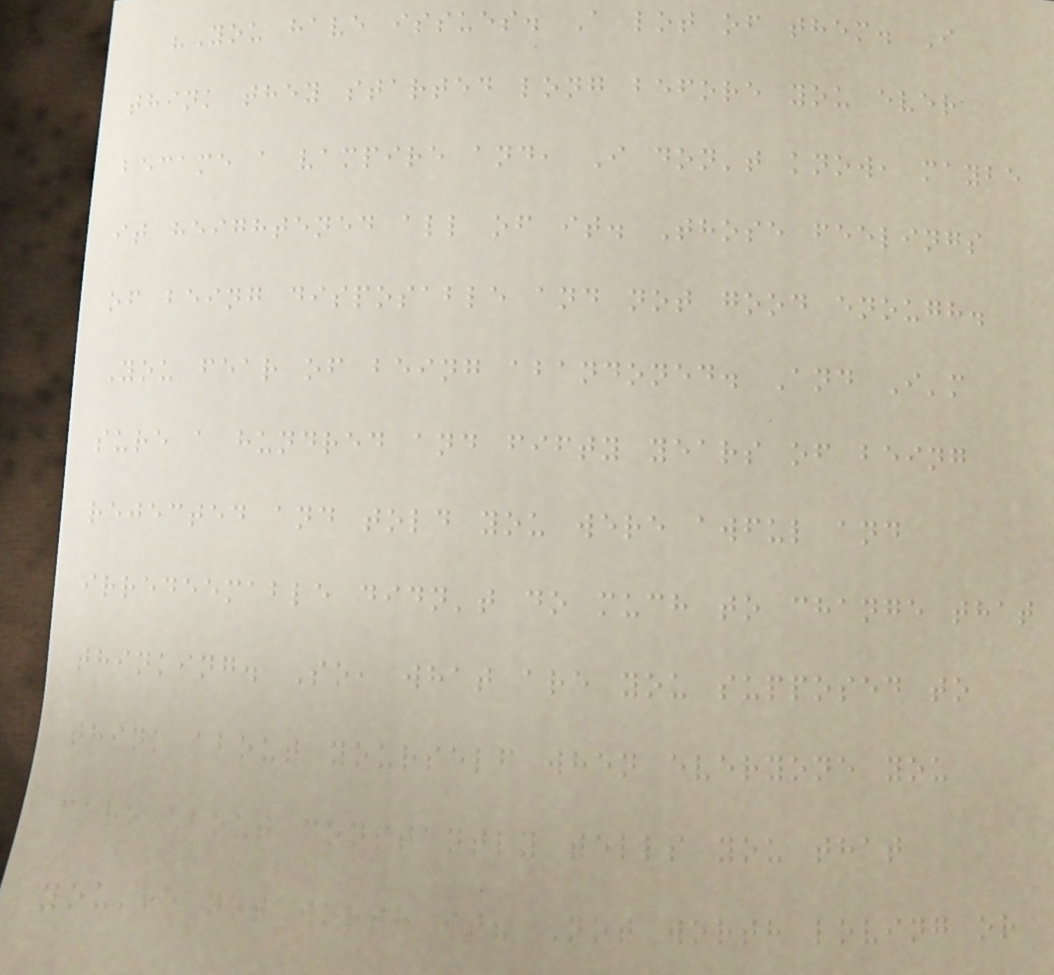"You have issues. A lot of them. I
think they started long before you ever
became a vampire and, I don't know, maybe
it heightened all of it. Those feelings
of being disposable and not good enough.
You fear of being abandoned. And I'm
sure a hundred and fifty years of being
rejected and told you were awful and
irredeemable didn't do much to change that
thinking. So, what are you supposed to
think about yourself when everyone you
care about constantly tells you that
you're not worth it? Not worth loving or
